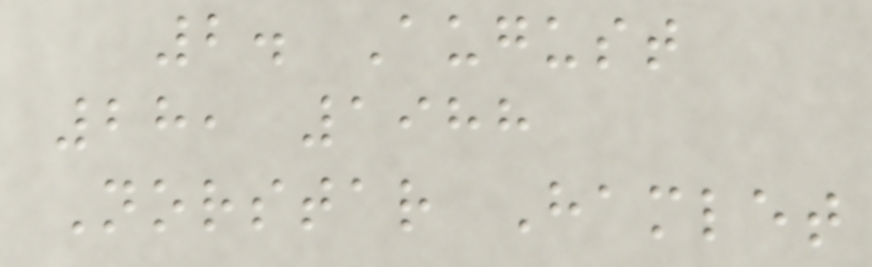2. August
28, 1988
Norstar Hamlet
